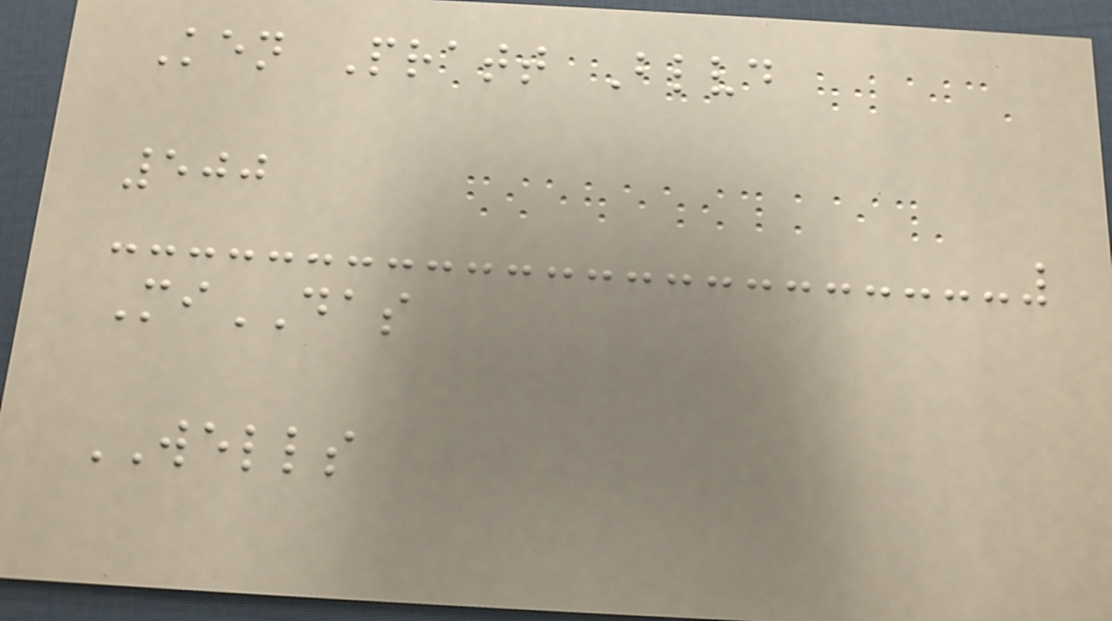Ken Pratt Blvd
500
MiDAS
WELLS
